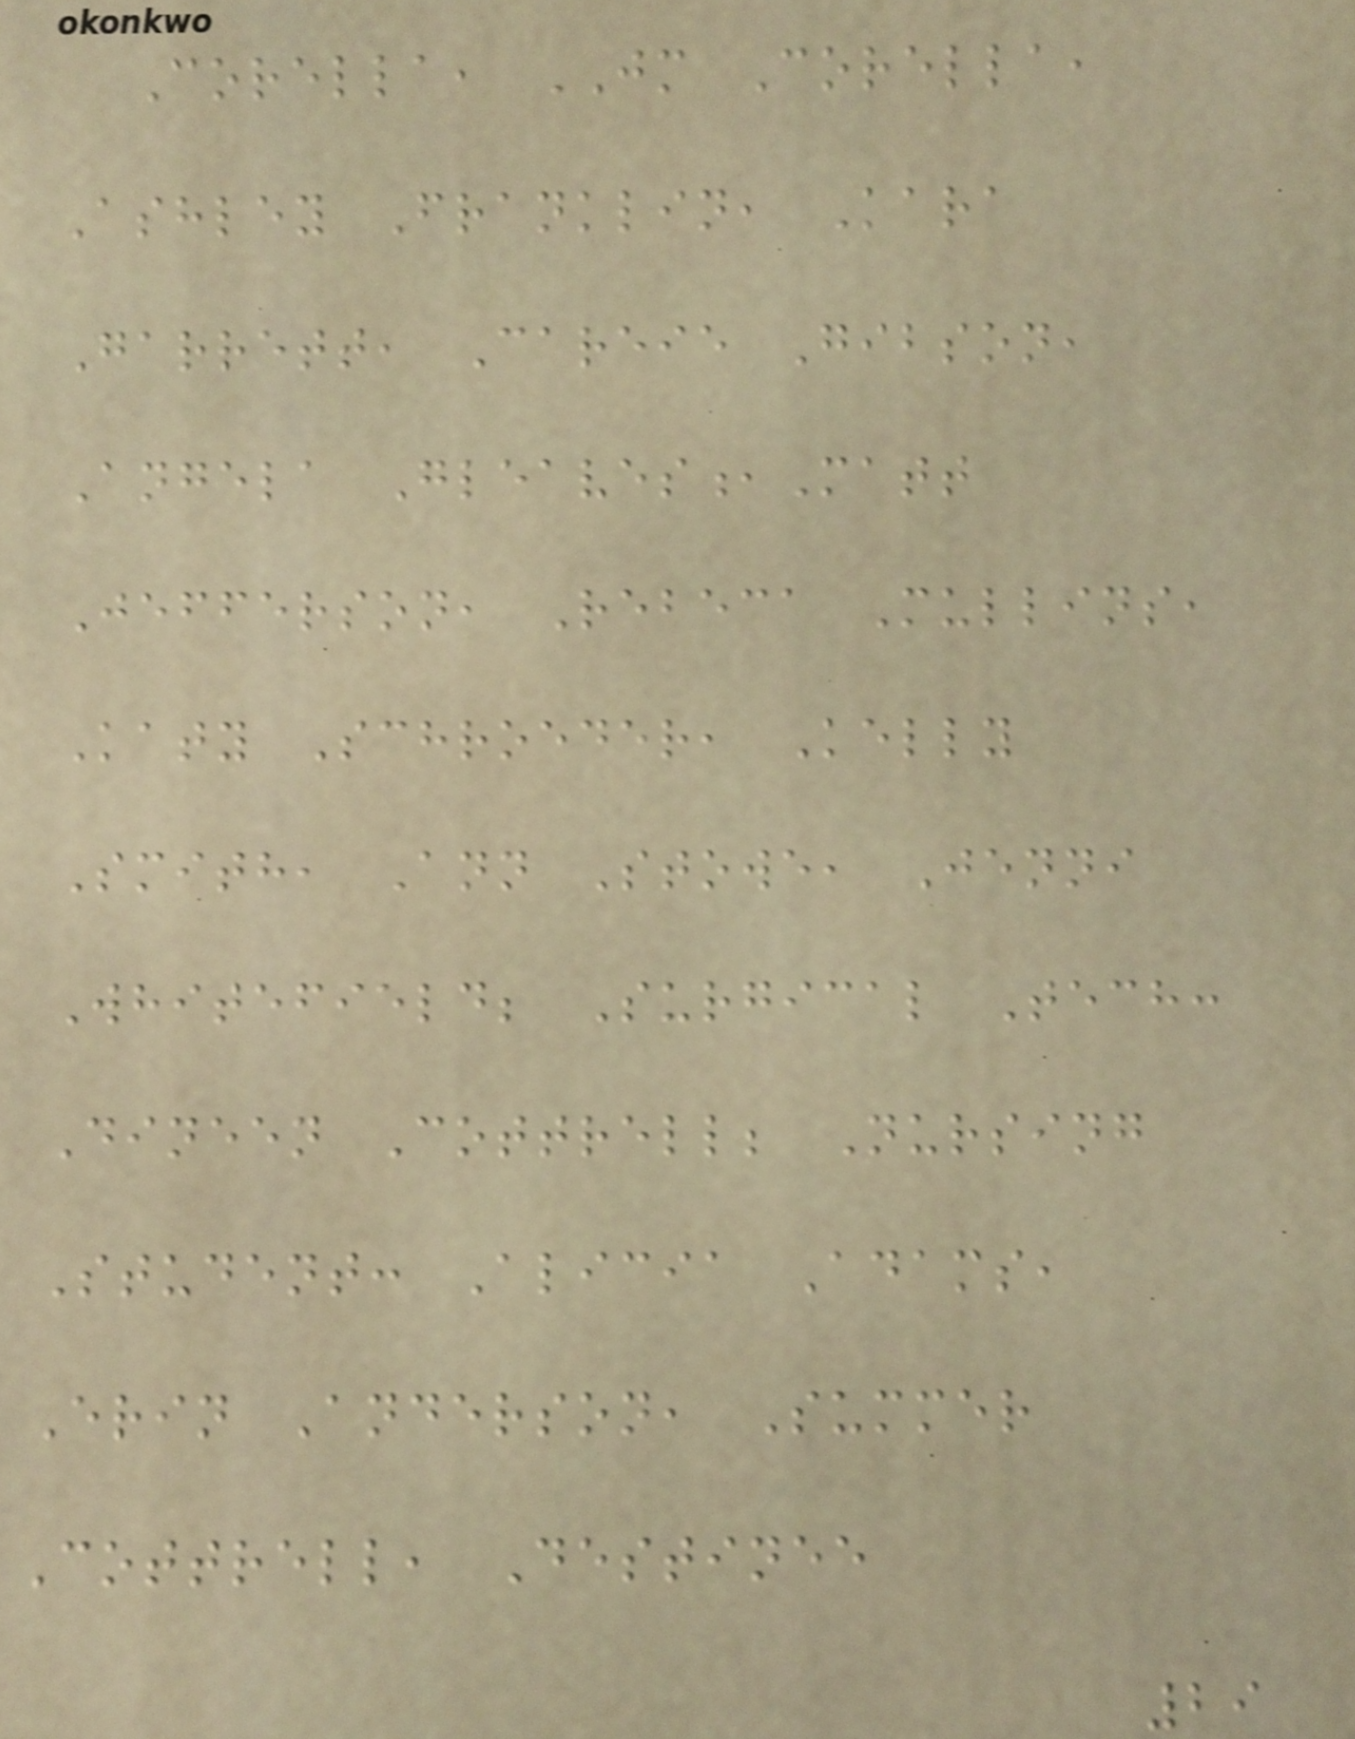Corella, JM Corella,
Ashley Franklin, Kara
Garrett, Careie Gibson,
Angela Gleaves,Matt
Jefferson, Rebeca Mullins,
Katy Schroeder, Kelly
Smith, Ann Stowe, Jenni
Whitefield; Surgical Tech:
Dineen Cottrell; Nursing
Student: Alicia Adams,
Erin Anderson, Summer
Cottrell, Destinee
29
